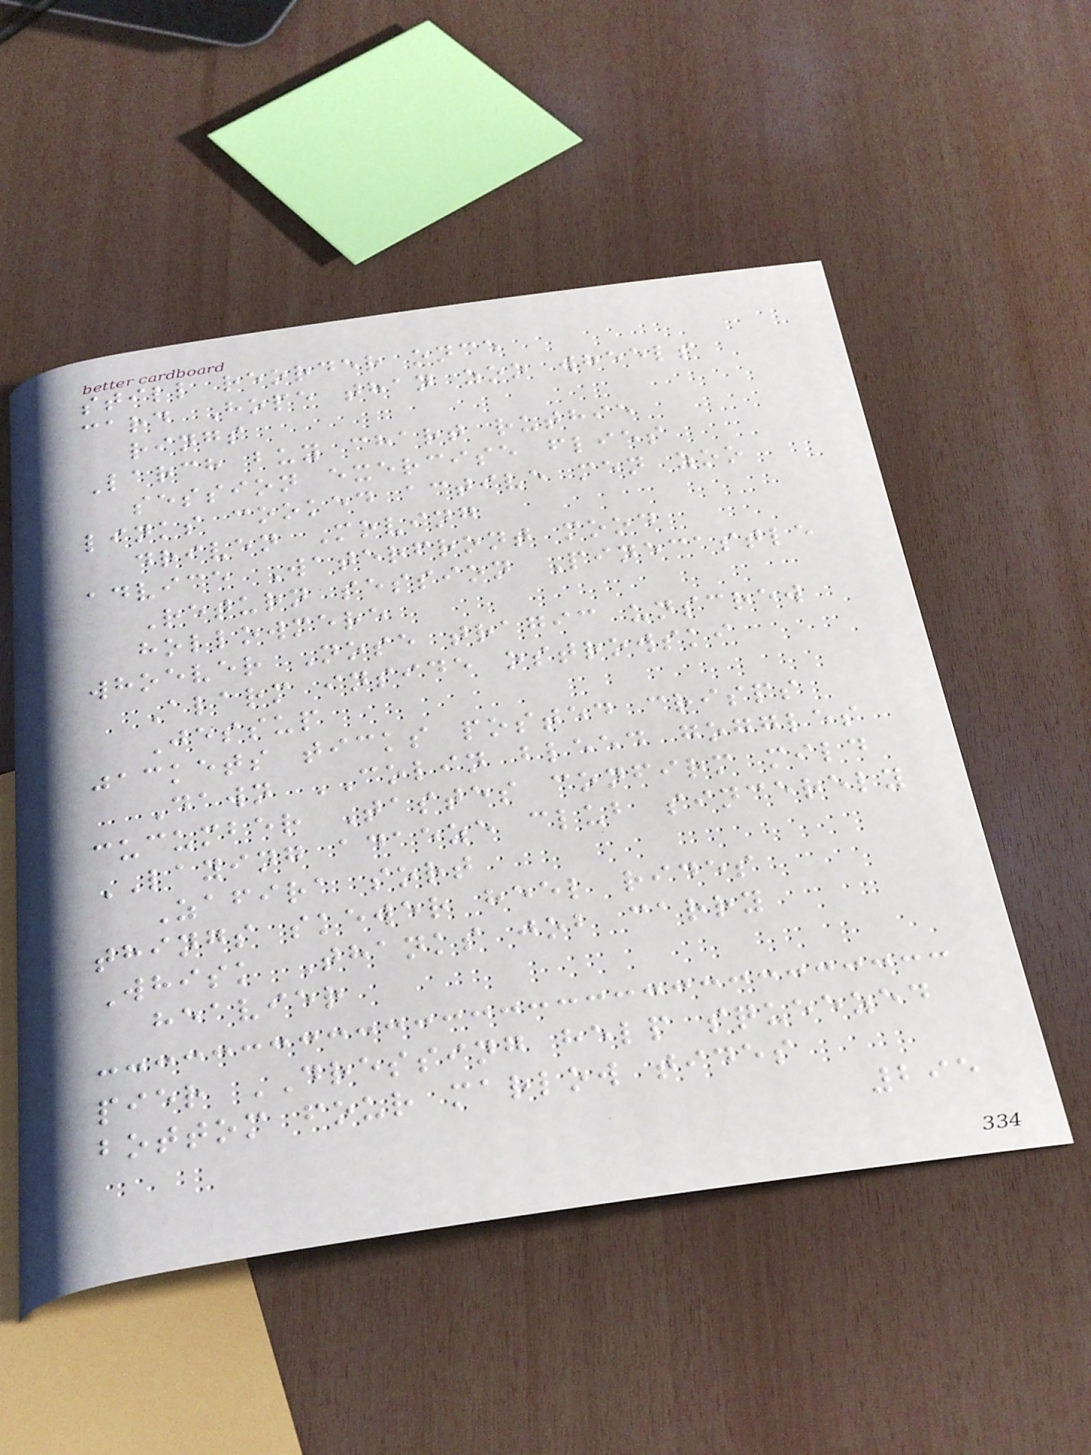still reorder once
card Hope than zoo wheels
rings
Larch buy chart ruthie
session exercise flies
links cooked active men zoo
driven Moving
advice Waterfront mood
Return session Pinecastle
hollowmere
whoever Nose tragic unscrew
Alarm inside ostrowski
Jessup
jackets ticks posted crisps
Dawn COLIN bleed goggles
cucumber Tastes confirm mild
LAYING adaeze club sincerely
Zafira sort
things skewer heel rides
Whisk Thanks job carry
heavier
pier DRESSING help squeezed
bottom four marlow tides
295
